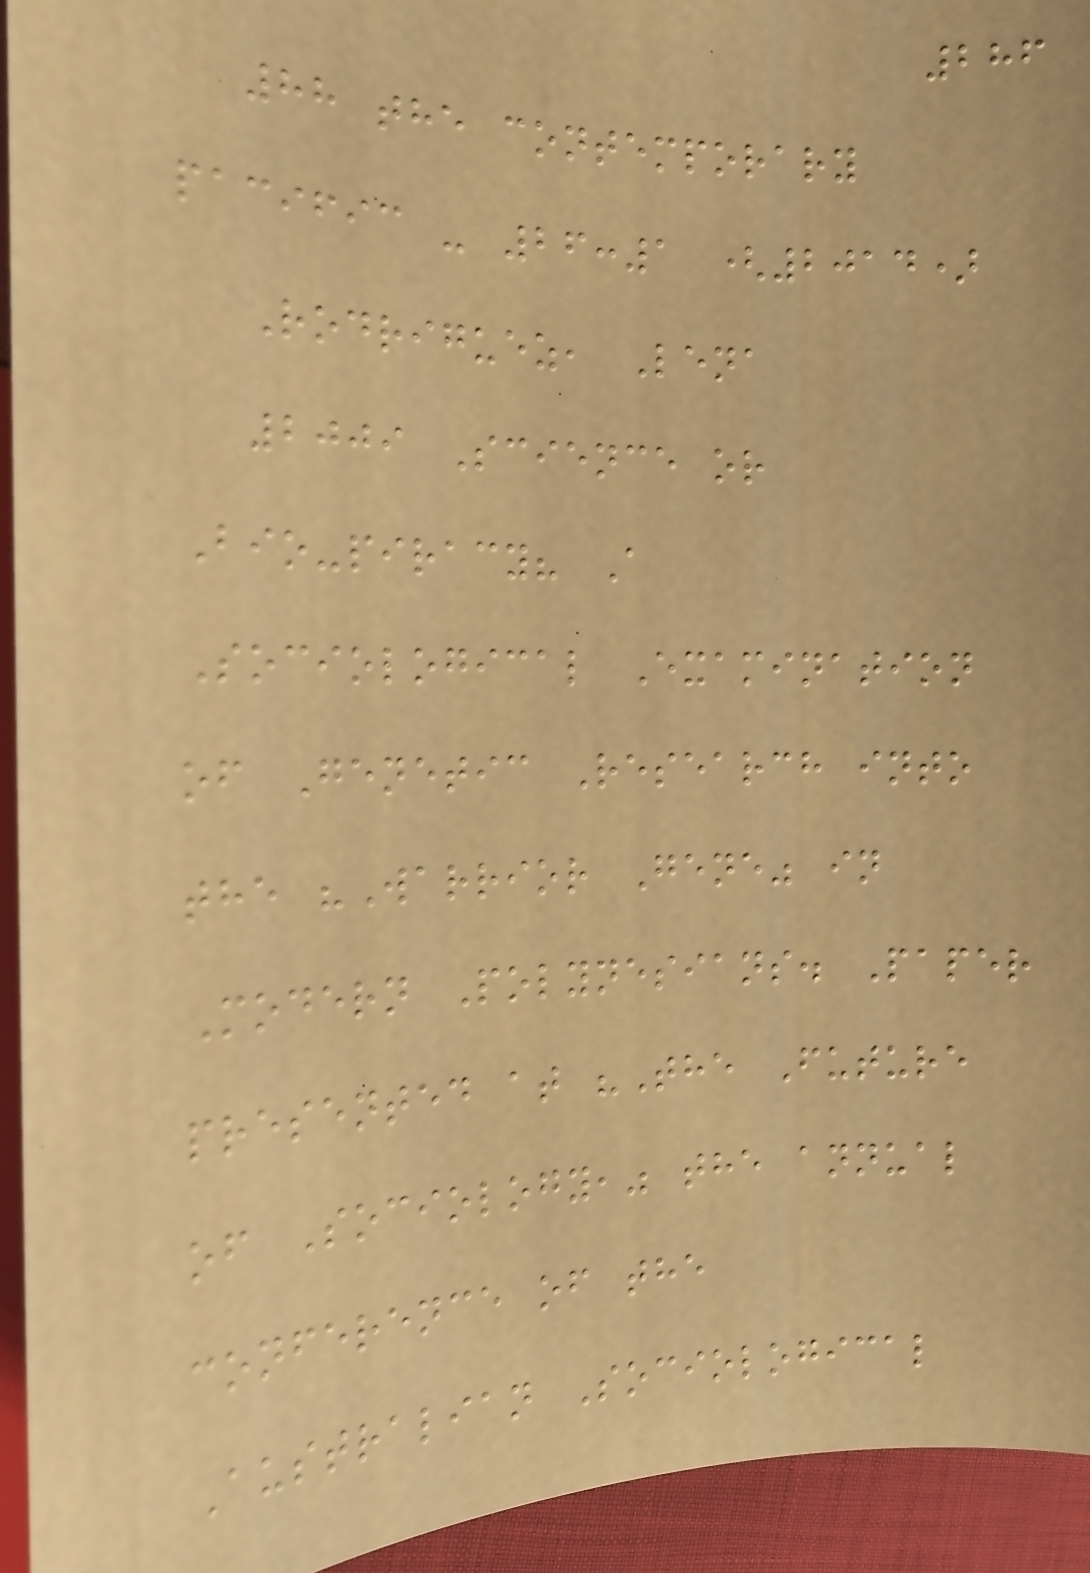286
88 the contemporary
pacific - 26:1 (2014)
Rodriguez, Lena
2009 Science or
Bio-piracy? A
Sociological Examination
of Genetic Research into
the "Warrior Gene" in
Modern Polynesians. Paper
presented at "The Future
of Sociology," the annual
conference of the
Australian Sociological
